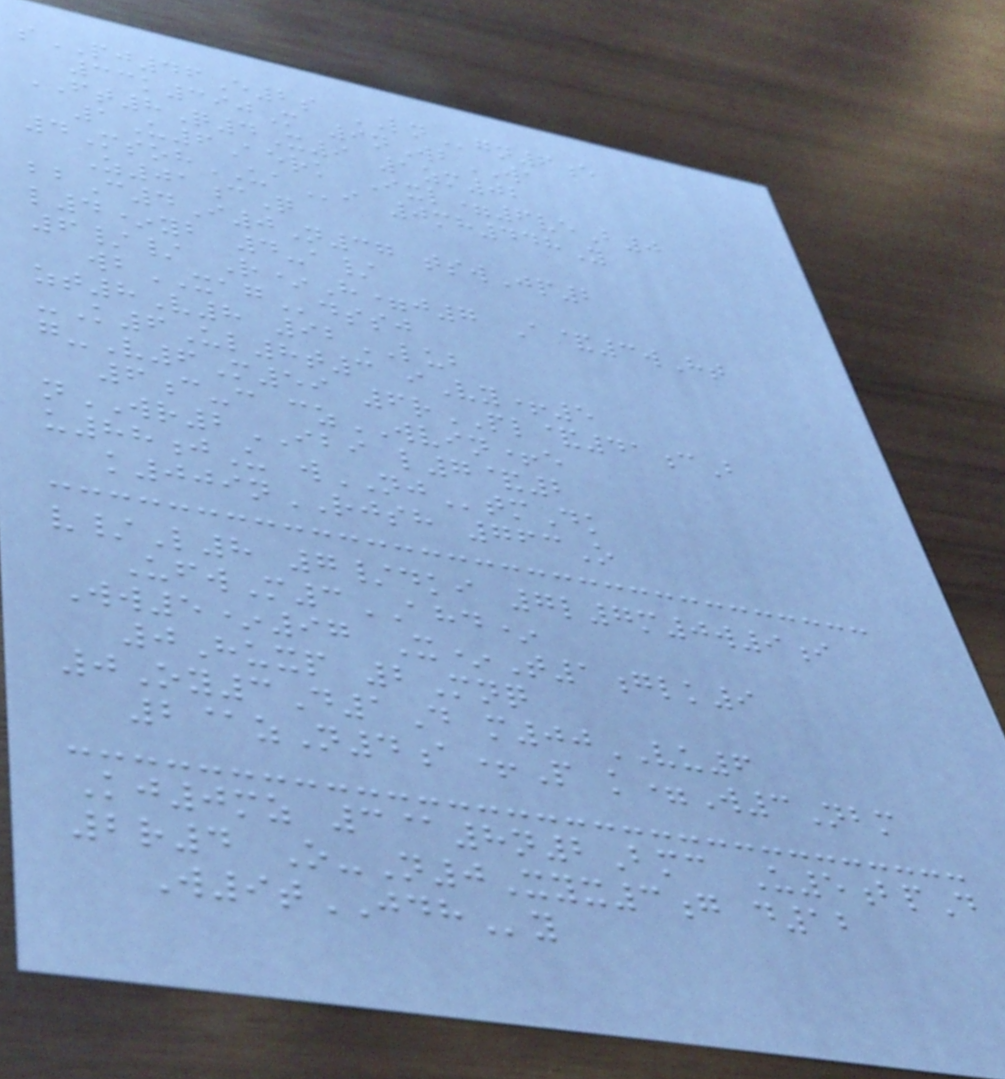sPJ46E2s LNgn6e
33k390M 9nWbWA
FT8Q4X9 1zm02
1U6Aerk Ixl=6veB0
4MsohUAi 0mh448Y
Z01cQ
bbC4I0N37 tswJp2
l4*yb 4-a/
6// R*H=j7 A&3wHt
wbXAGdssj
zt8V8 92LUB
-K6Ul8t3 iVy+5
g-V6M59 6rPL&41cB
6c-c czWVIN+e
nWR2IBI l7&2
u88jU wNJtmDk
k009nRJSH 763O
v/L8 7/dki 7l7m0w9i
UfwM3AHD*
Ww5*97 X*T1glk9
0Huxp 2Mnq
0Oy3D1D m00VU6
2@zN4a+P k=W3Nbm
Kj0mz 3@8n2Bmc U5bpD
2r4 O-N0Xyx3g d12
W9tJDHy
